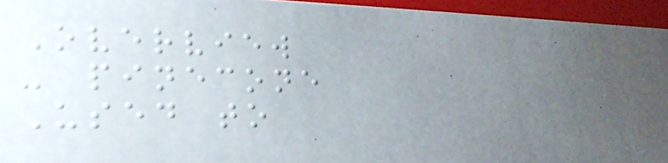Overview
- pinecone
Used to
